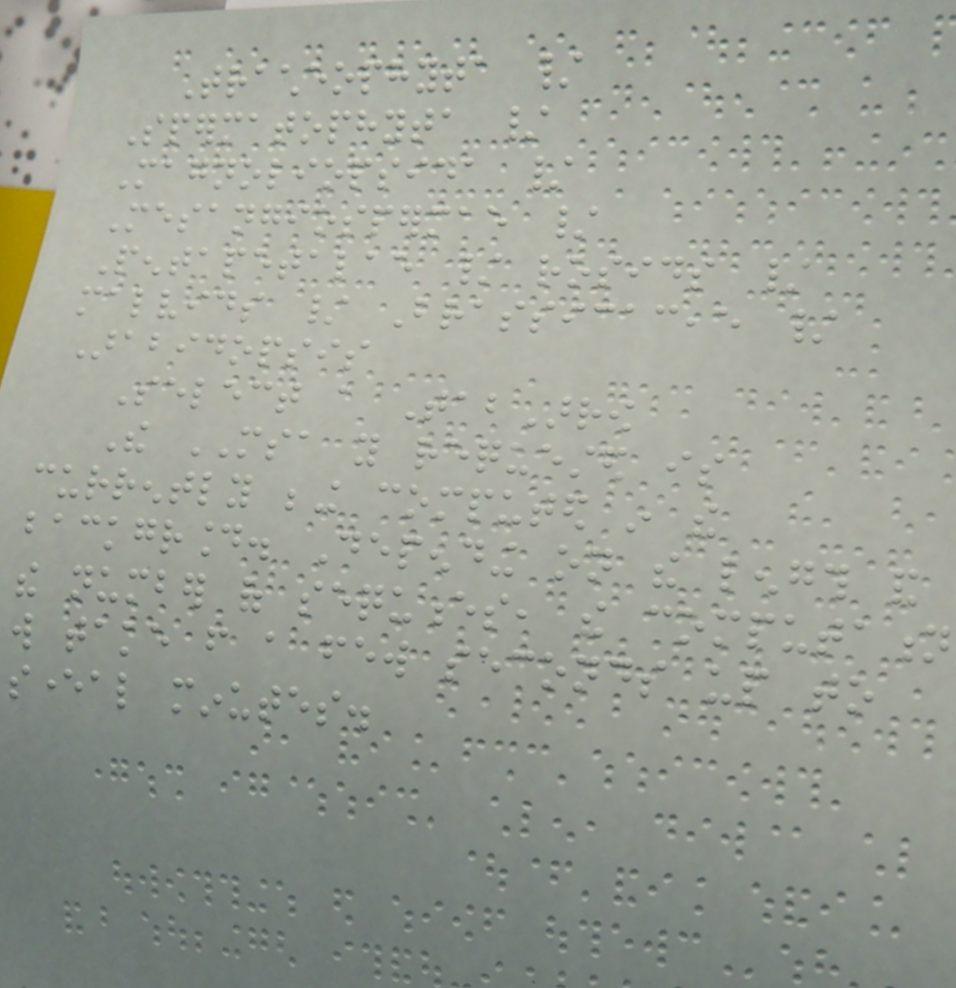Tracheophyta /
Spermatophyta /
Magnoliopsida /
Mesangiospermae /
Pentapetalae / rosids /
malvids / Brassicaceae /
Arabidopsis
Select a TabArrow
The MSA you requested is
currently being computed in the
background. Depending on the length and
the number of sequences, the computation
will take from a few seconds up to
several minutes.
